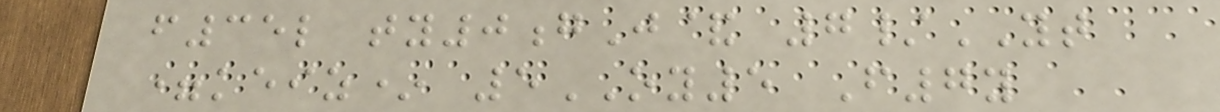f35l ty0gJ& 7/YT
=keiz* 5OY5 F7y
